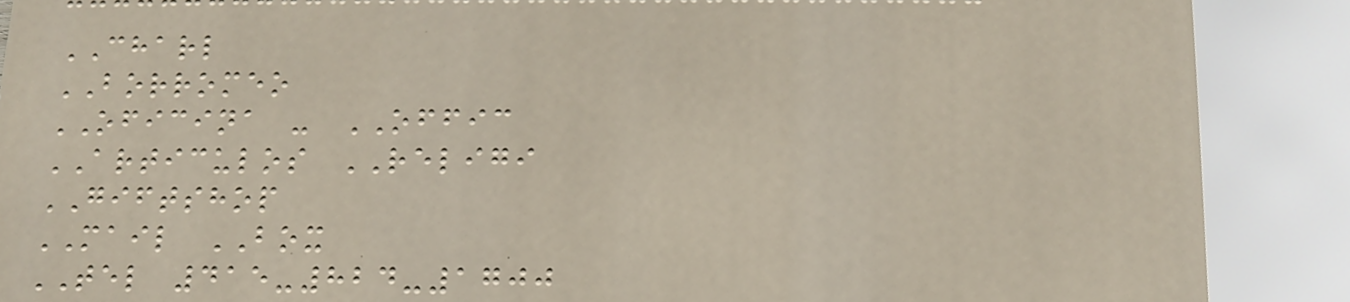CHARL
BORROMEO
OFICINA - OFFIC
ARTICULOS RELIGI
GIFTSHOP
MAIL BOX
TEL 415-824-1700
